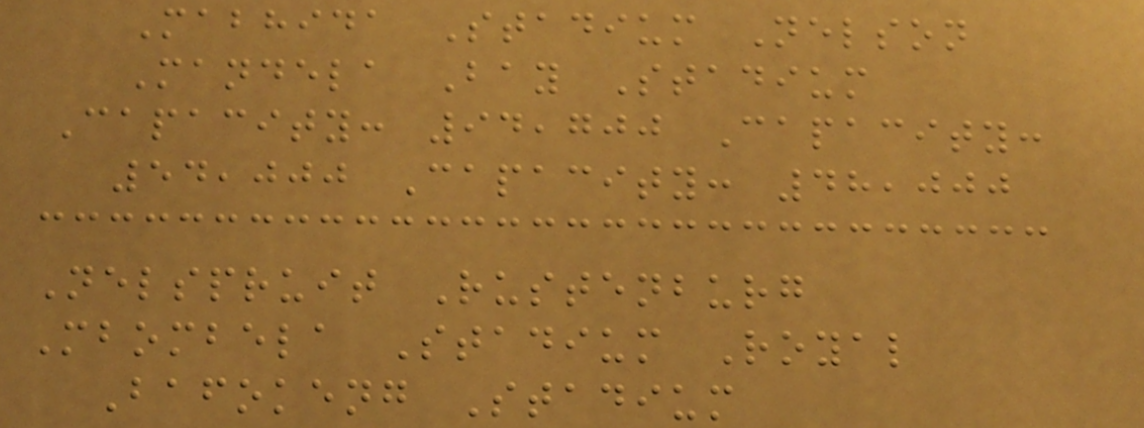Mabhida Stadium Nelson
Mandela Bay Stadium
Capacity: 94,700 Capacity:
54,000 Capacity: 48,000
Nelspruit Rustenburg
Mbombela Stadium Royal
Bafokeng Stadium
